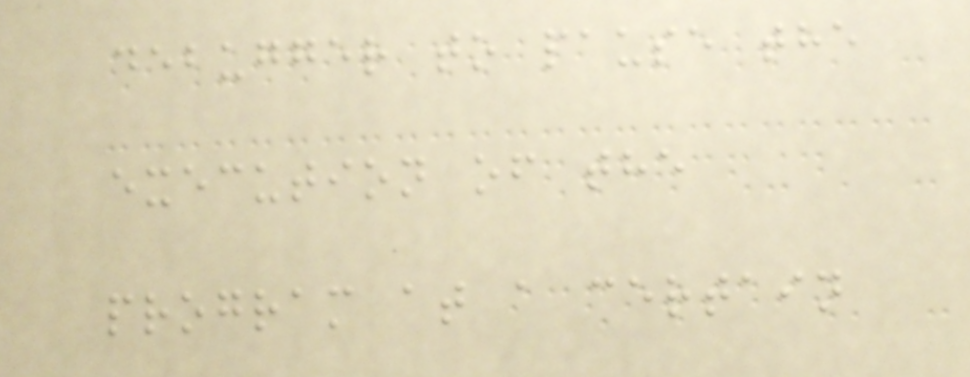debugger to pause the
execution of the
program at a certain
